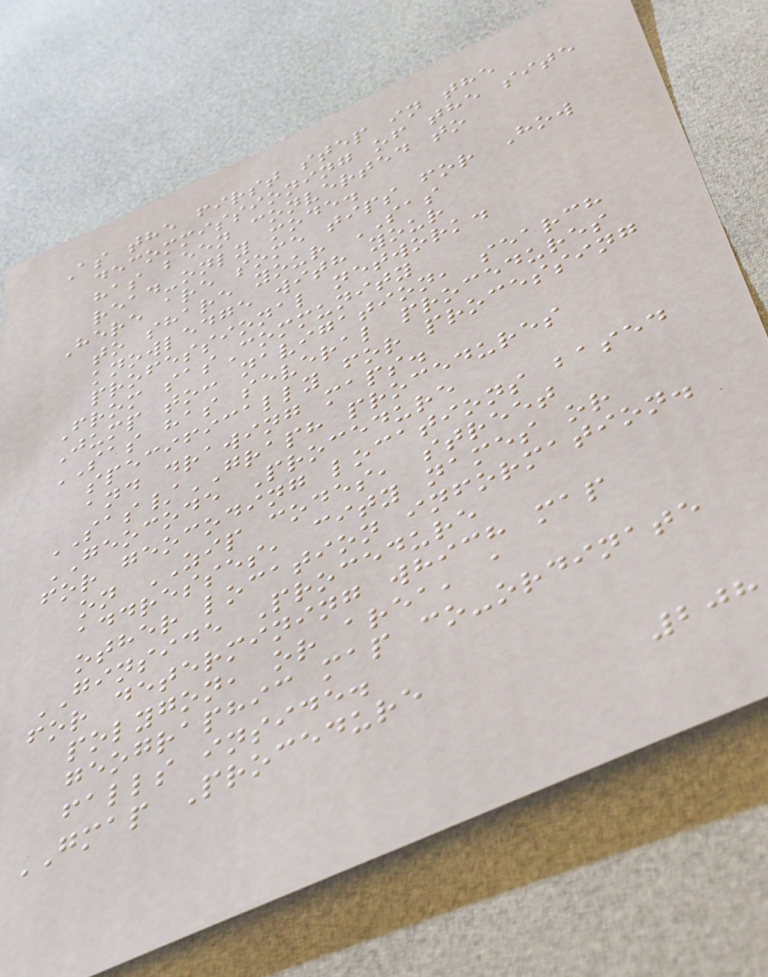As the first step in the
decommissioning of the site
has been converted to
read-only mode.
Here are some tips for How
to share your SAS
knowledge with your
professional network.
From sasCommunity
Jump to: navigation, search
SAS has several procedures
specifically for processing
and drawing maps.
SAS/GRAPH procedures
GEOCODE Procedure
for geocoding locations based
on ZIP codes, street
addresses, city names or
other location information.
GINSIDE Procedure
for determining which map
polygon, or area, a
geographic map co-ordinate
falls inside.
GMAP Procedure
208
